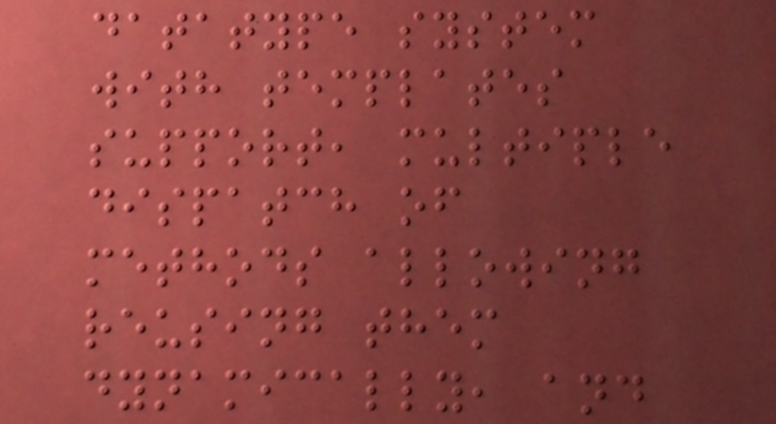datatype system
with templates
support, multiple
dispatch of
methods allowing
reusing them
dynamically, and
